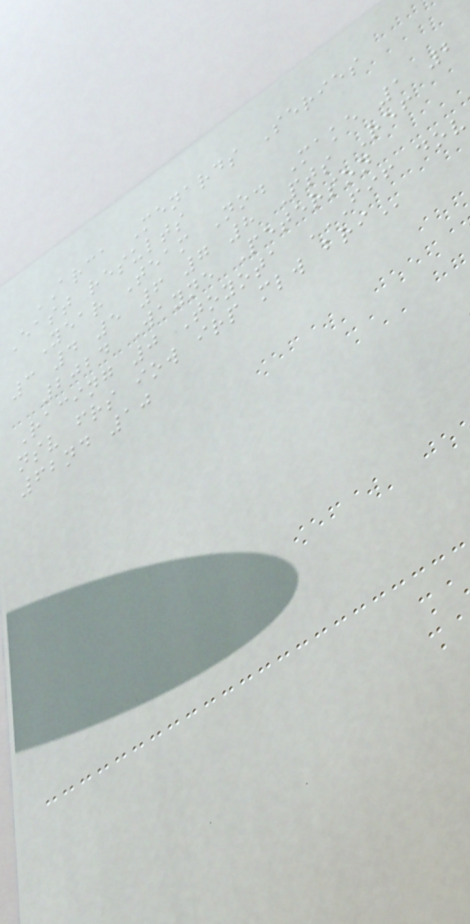ARCA Menards Series
East results
Year Team No. Make 1 2
3 4 5 6 7 8 Pts Ref
2024 Wayne Peterson
Racing 0 Toyota FIF DOV
NSV FRS IOW IRP MLW BRI
62nd 10
